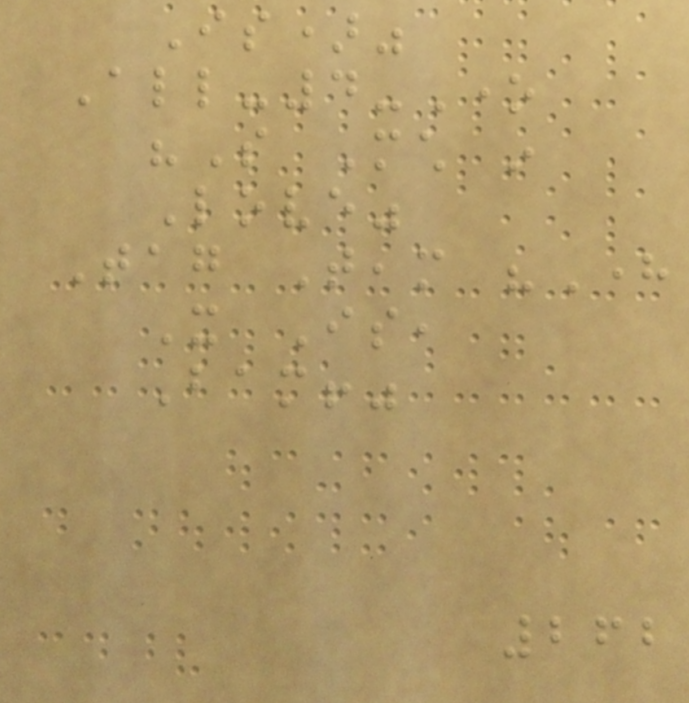Is)"
All-4-One
"So Much in
Love"
Tag Team "Here
It Is,
Bam!"
262
